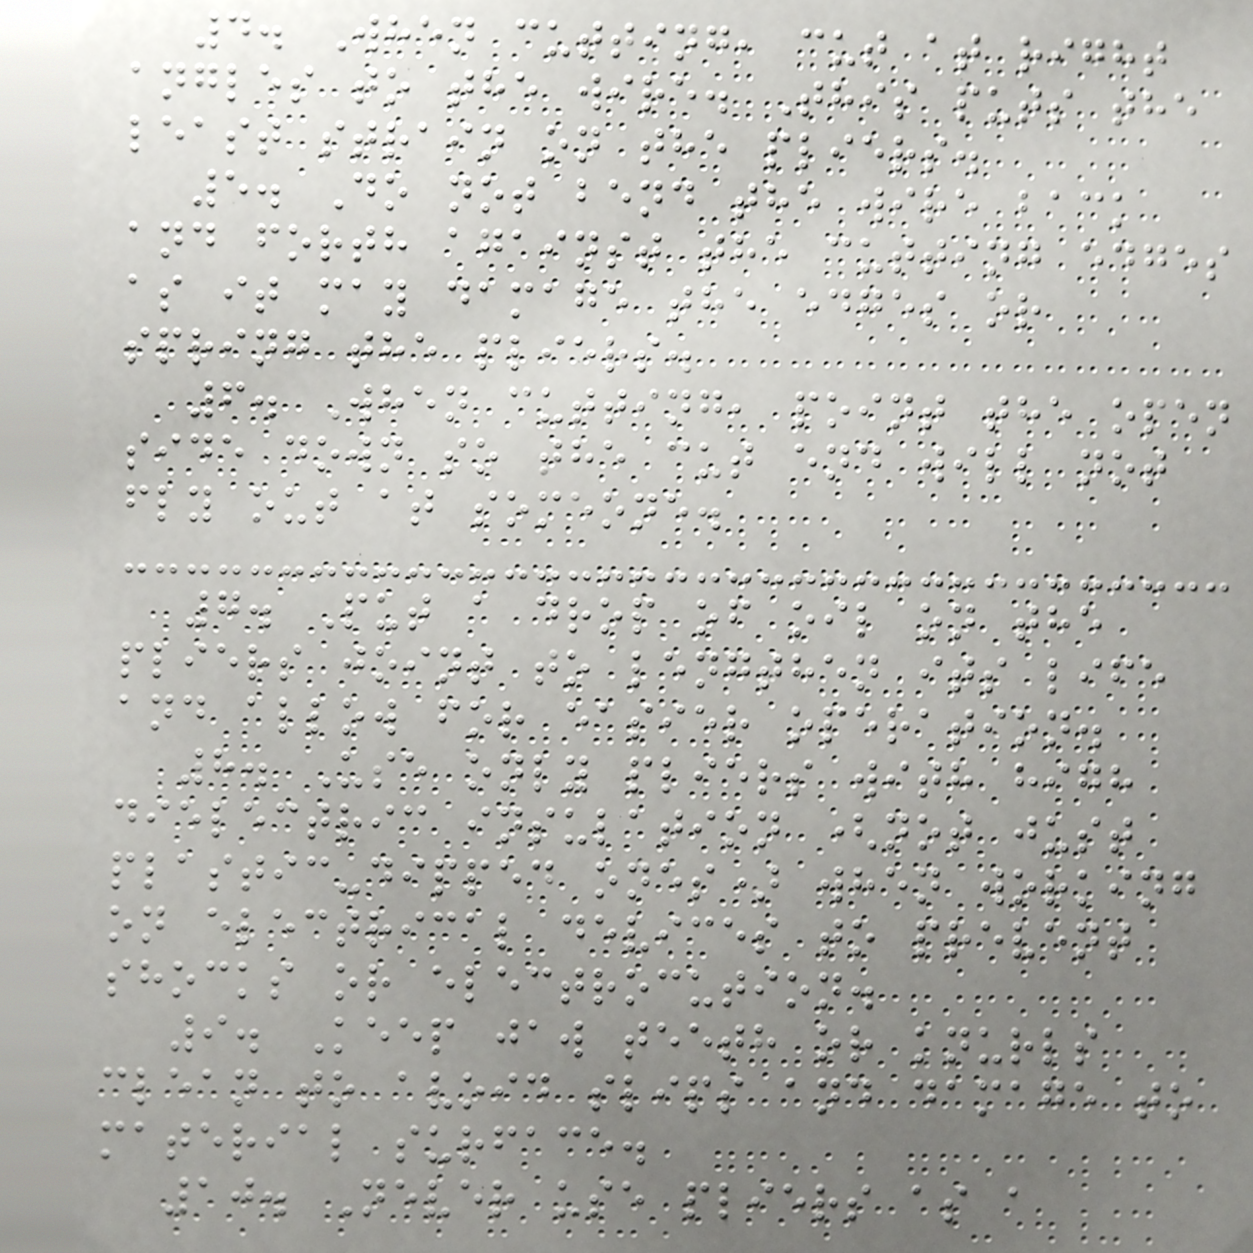4. When cutting, cut at right
angles to the wire. This puts the
least strain on the pliers.
5. Do not bend the wire back
and forth against the cutting edges
as it may damage the edges or
spring the pliers.
6. When cutting, point the open
side down so the cut end will not
fly out at someone.
7. Put a drop of oil on the
pliers joint to lengthen its life
and allow for easier operation.
8. Use only pliers with high
dielectric insulation (not just
plastic-dipped ones) when working
on electrical devices to prevent
shocks or electrocution.
9. Keep jaw teeth or knurls
clean to avoid slips and damage to
material surface.
10. Never use pliers as a
